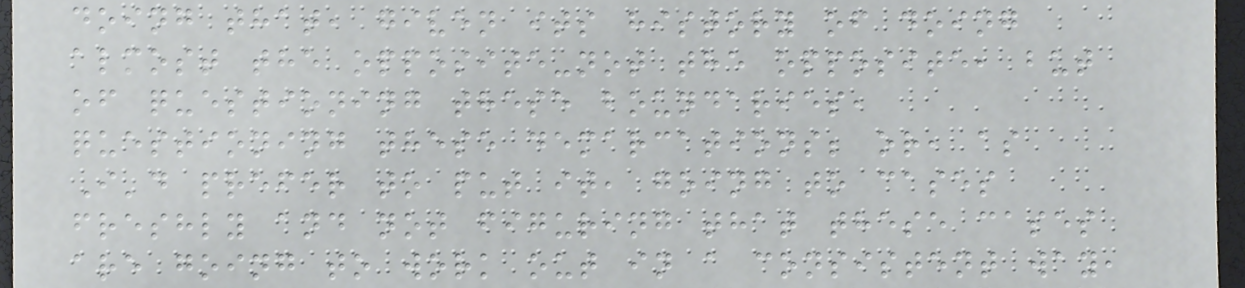doing that, given its history of doing
almost the opposite-not the opposite, but
of questioning these boundaries,
questioning these demarcations; or, as
I'd prefer to put it, going to cases
freshly and not figuring that these cases
are going to work out in a consistent way,
